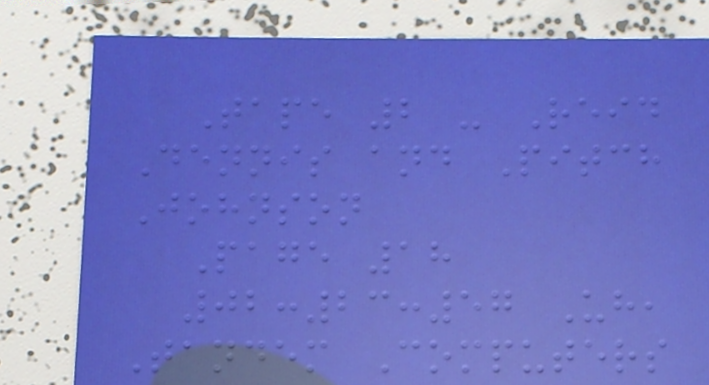Tape 2 - Reid
Dennis and Pitch
Johnson
Page 18
02:23:57 Uh,
Tandem Computers
